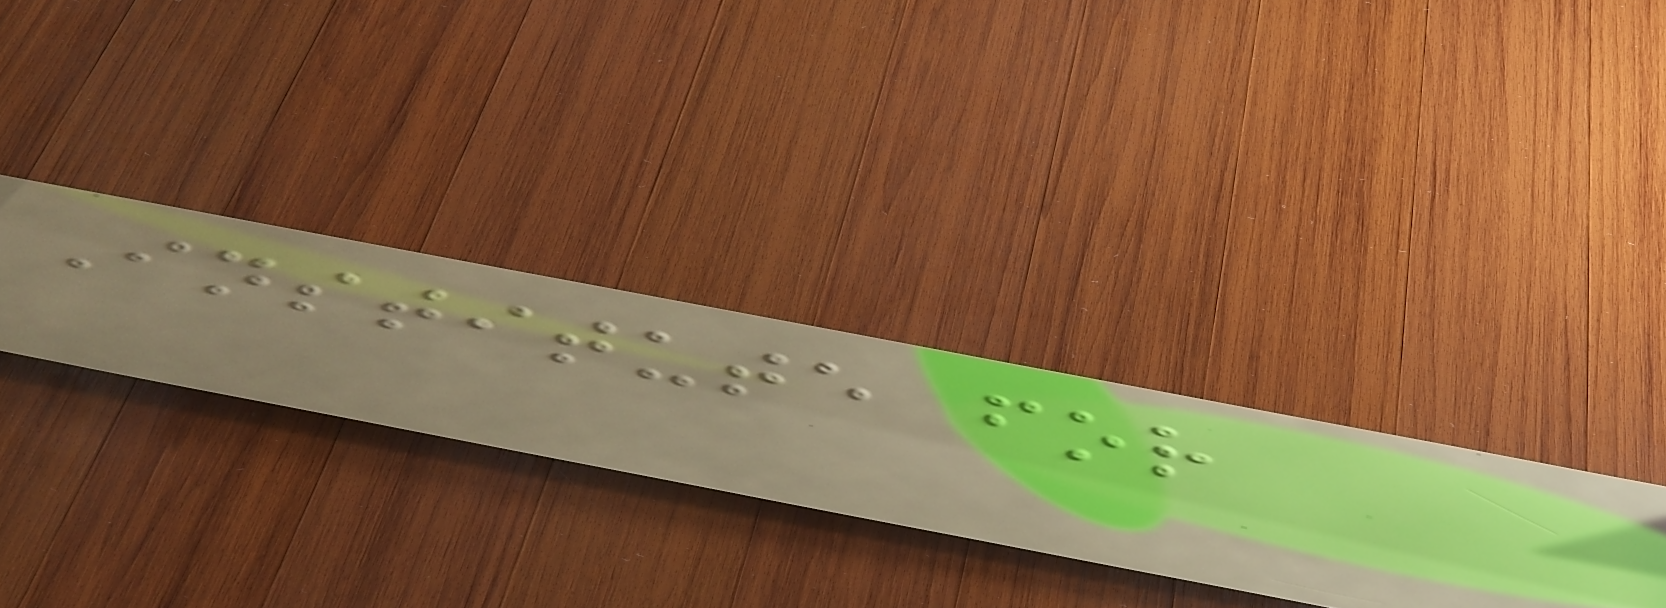Institute for
